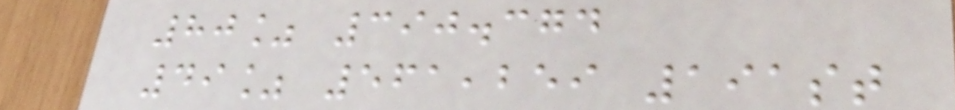80% 390.374
49% 561,259 191st
